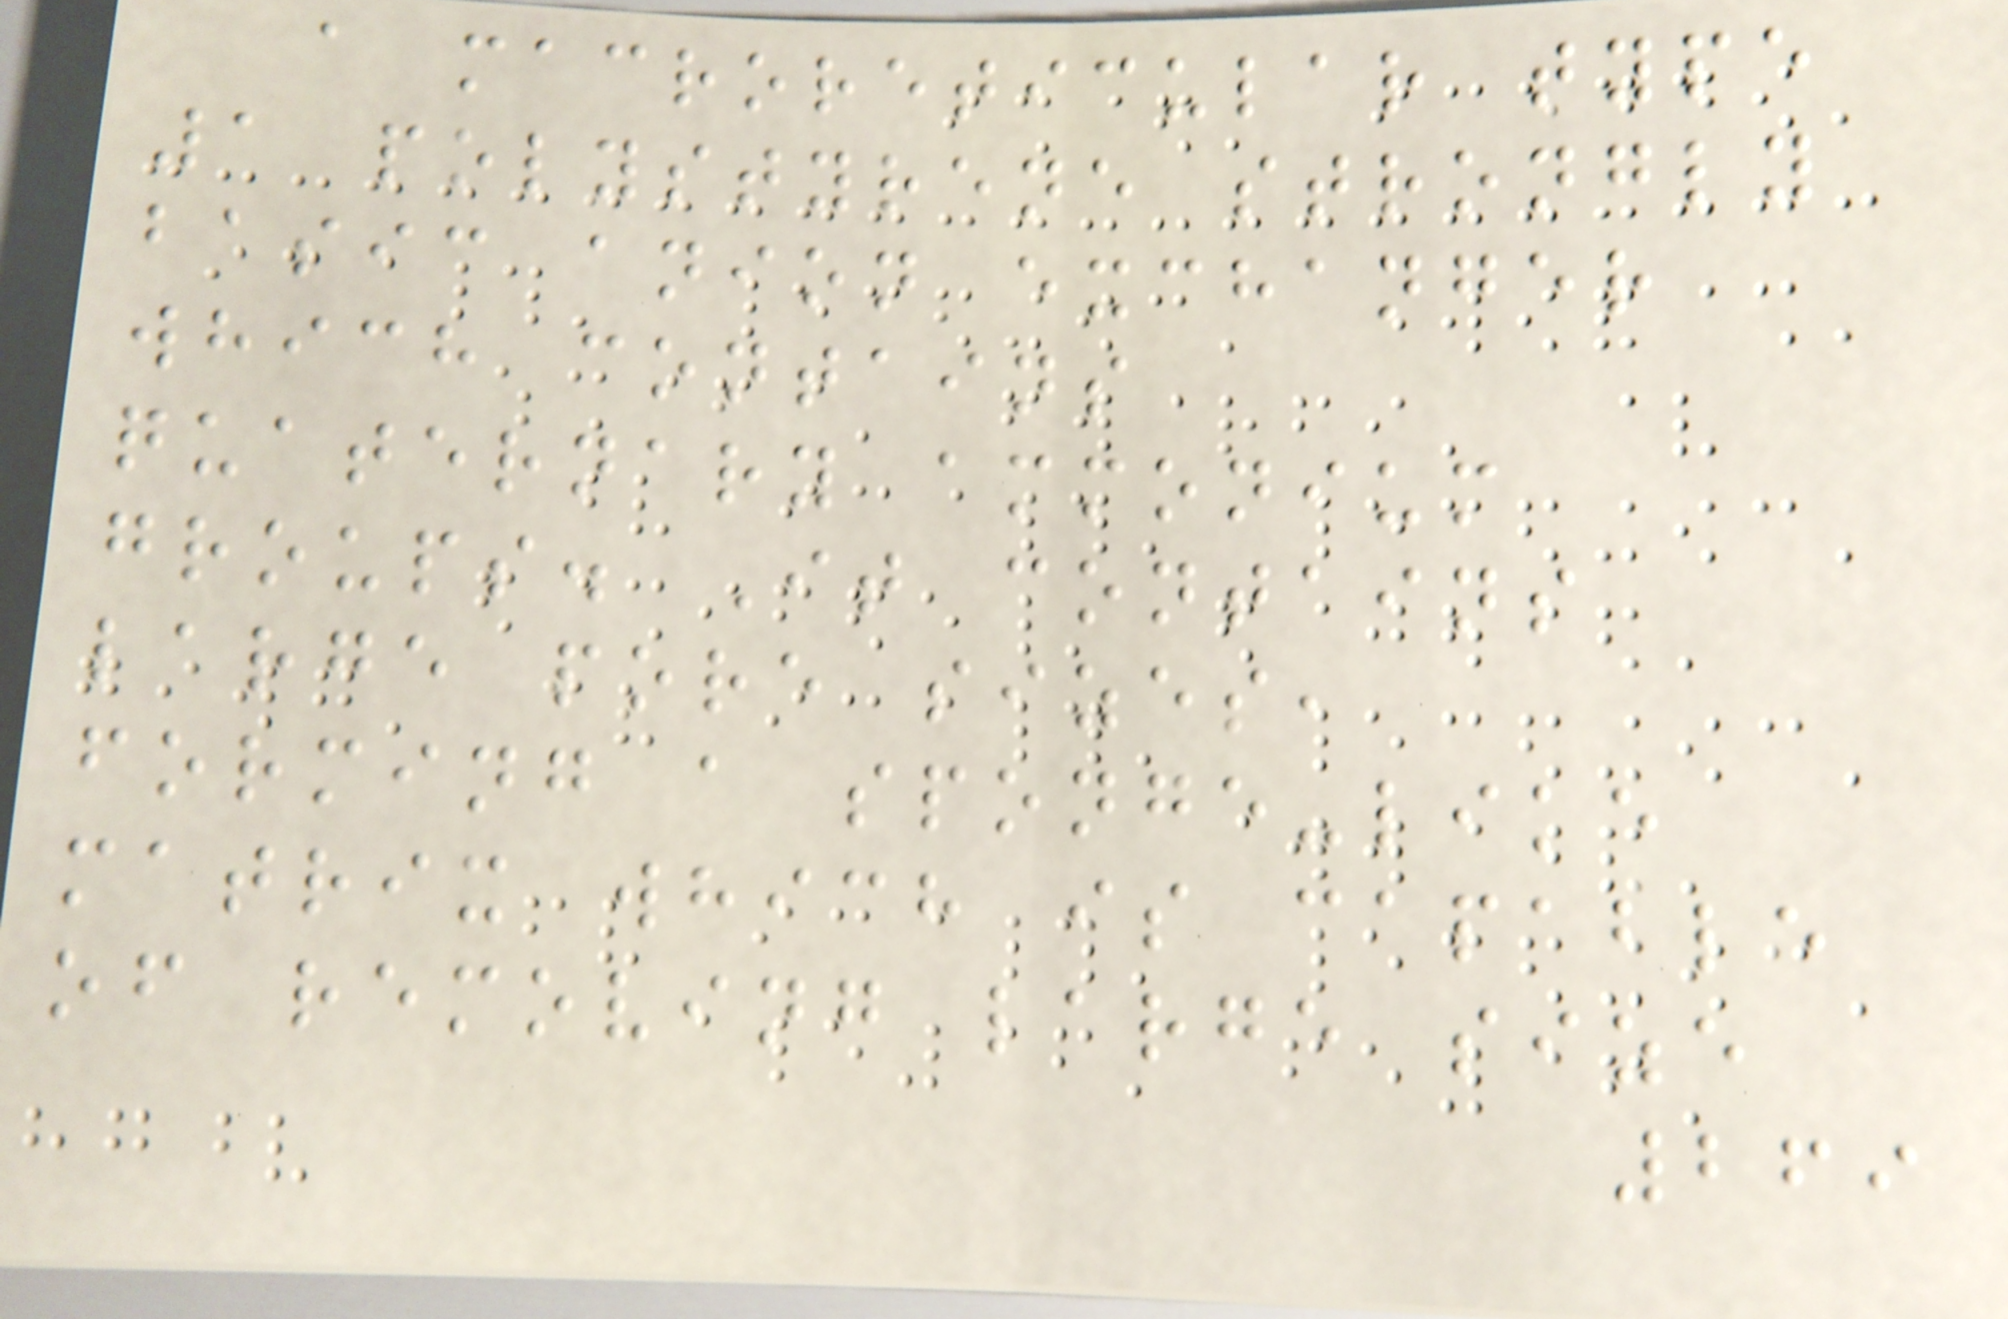a macroreticular type
1 polystyrene strongly
basic anion exchanger
which contains
quaternary ammonium
groups. It contains
large pore sizes,
forming a sponge-like
matrix which is capable
of removing large size
269
